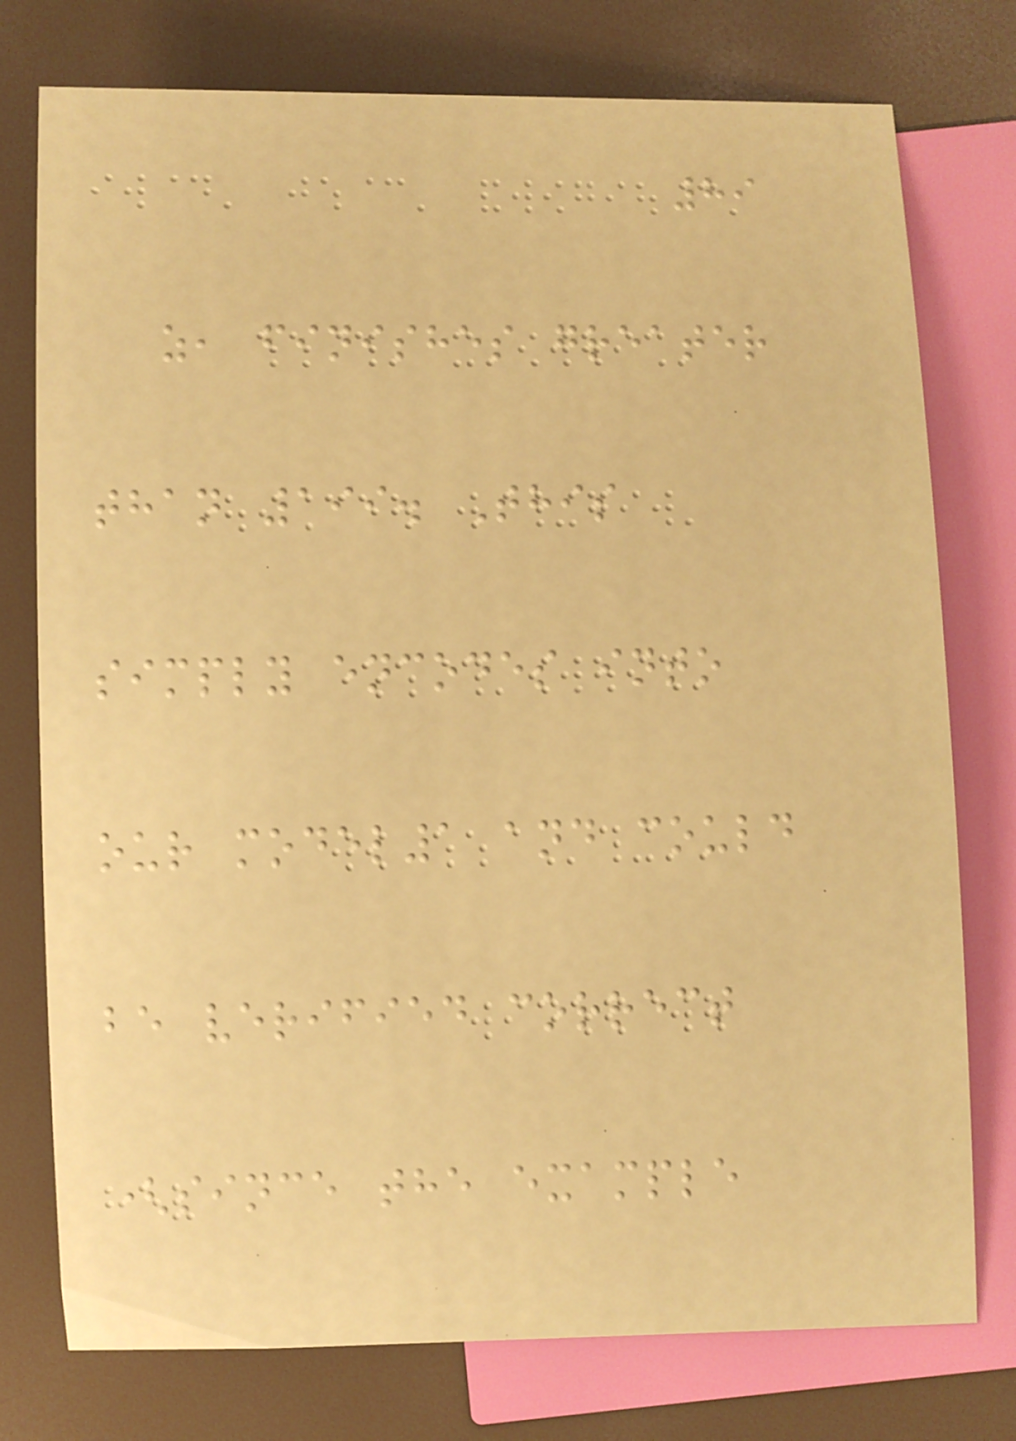89
z, finishes greater
than 199. This
simply encodes into
our model1 and could
be verified correct
(since the example
